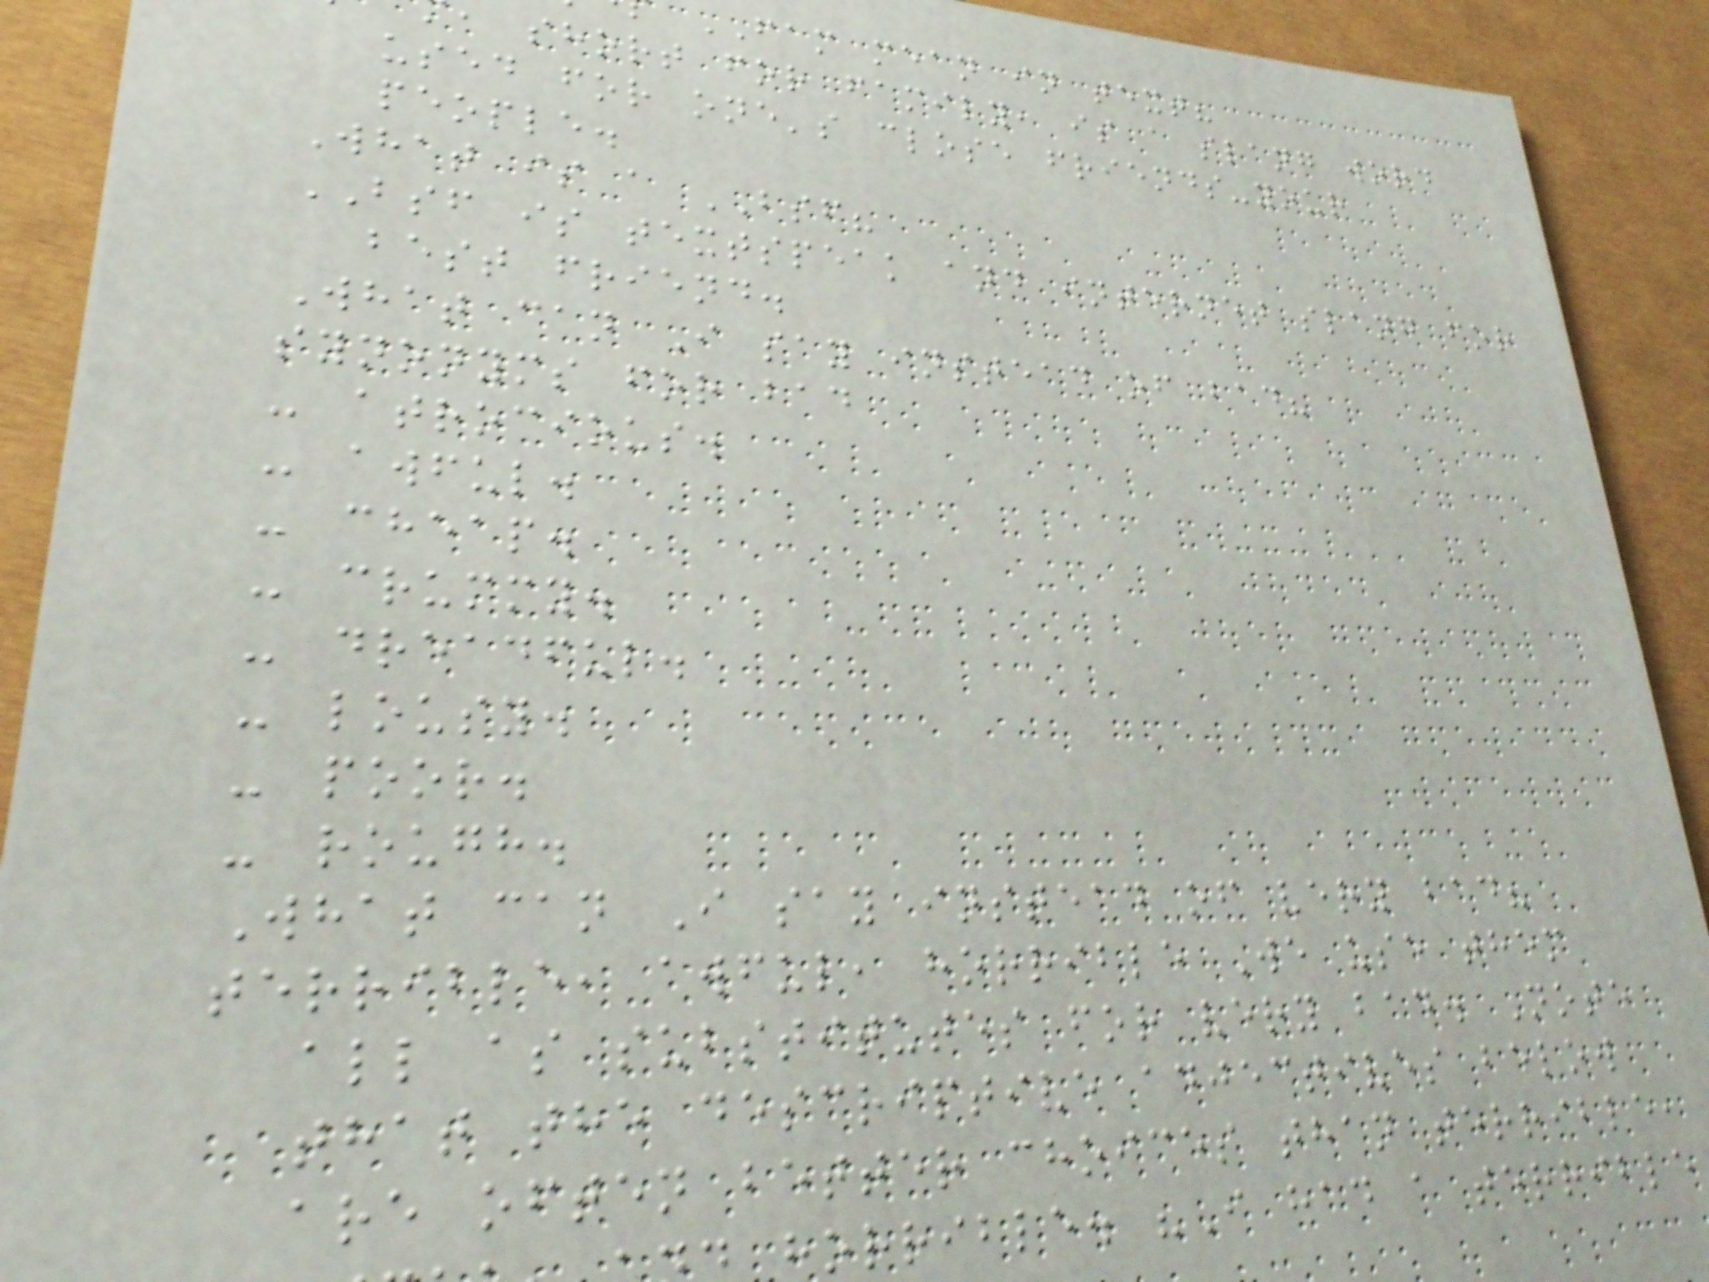FAM mean in text?
short for family, is a slang word
used for one's close friends-your
people.
What is a BSF?
BSF is textspeak and internet slang for
best friend.
What can I say instead of bad?
synonyms for bad
- atrocious.
- awful.
- cheap.
- crummy.
- dreadful.
- lousy.
- poor.
- rough.
What can I say instead of very bad?
terrible, awful, horrible We use them
all as substitutes for very bad. Note
that the descriptive adjectives below
are often better choices than terrible,
horrible. "I had a terrible
